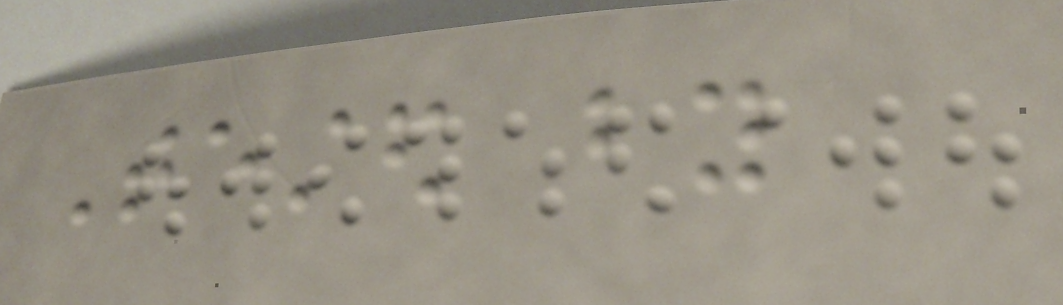Tested by
